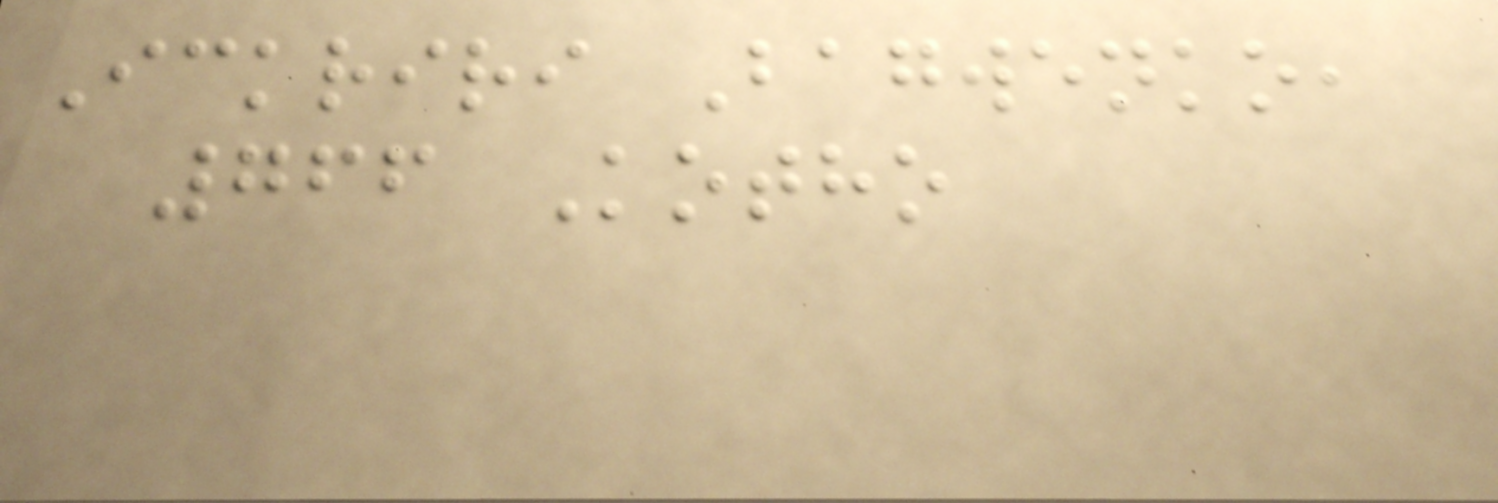Ickriri Bagwenko,
766 Kotho
